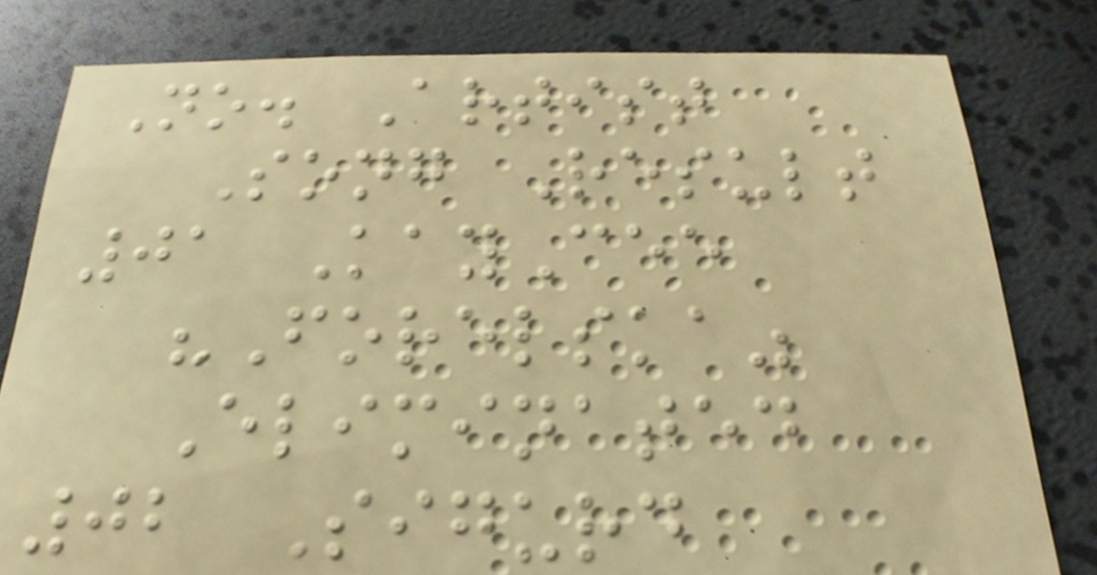No. Artist
Song Result
01 KayCee
"Forelska"
Eliminated
02 Sigurd
